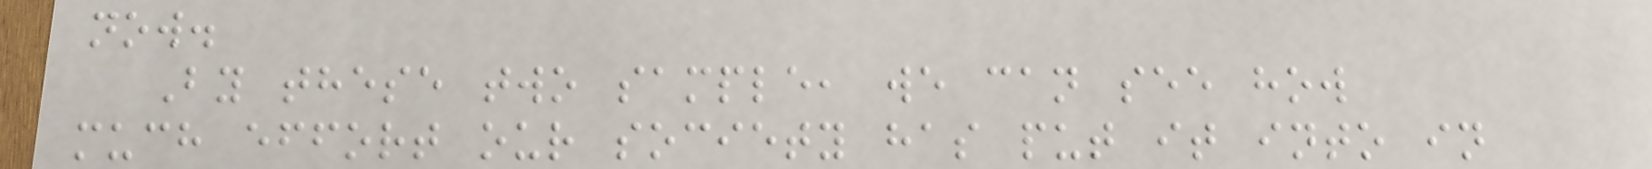now.
By these two sample, we can see how
much effort our society has put it into in
